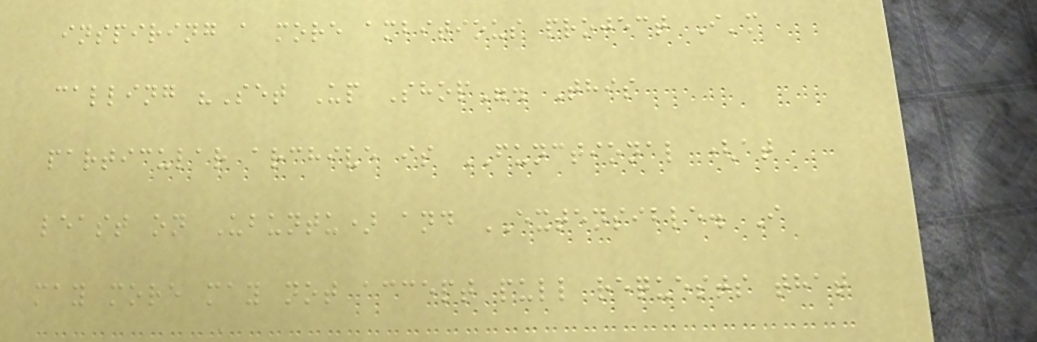inspiring a more ambitious project I'm
calling "Set Up Shop". This
particular archive is FUNCTIONAL (at
least on Ubuntu) and EXTENSIBLE. I
may more may not accept pull requests that
